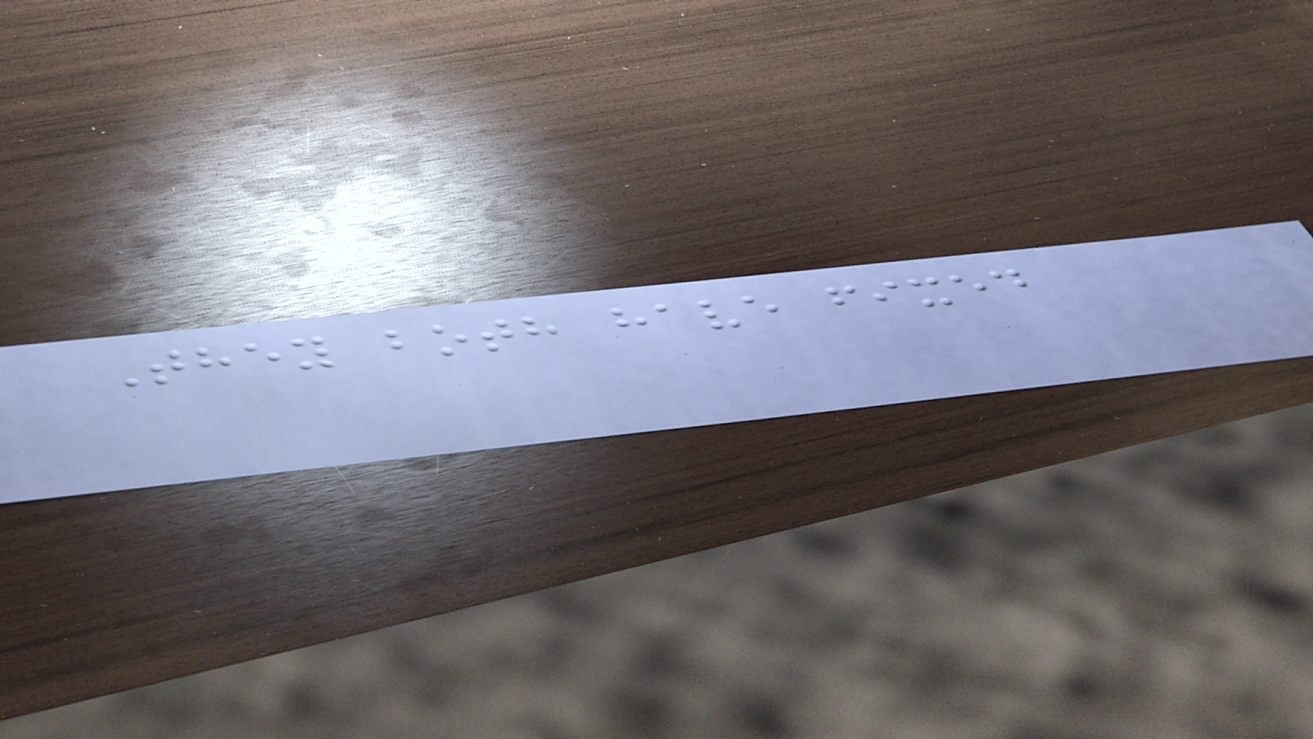They both have fixed
